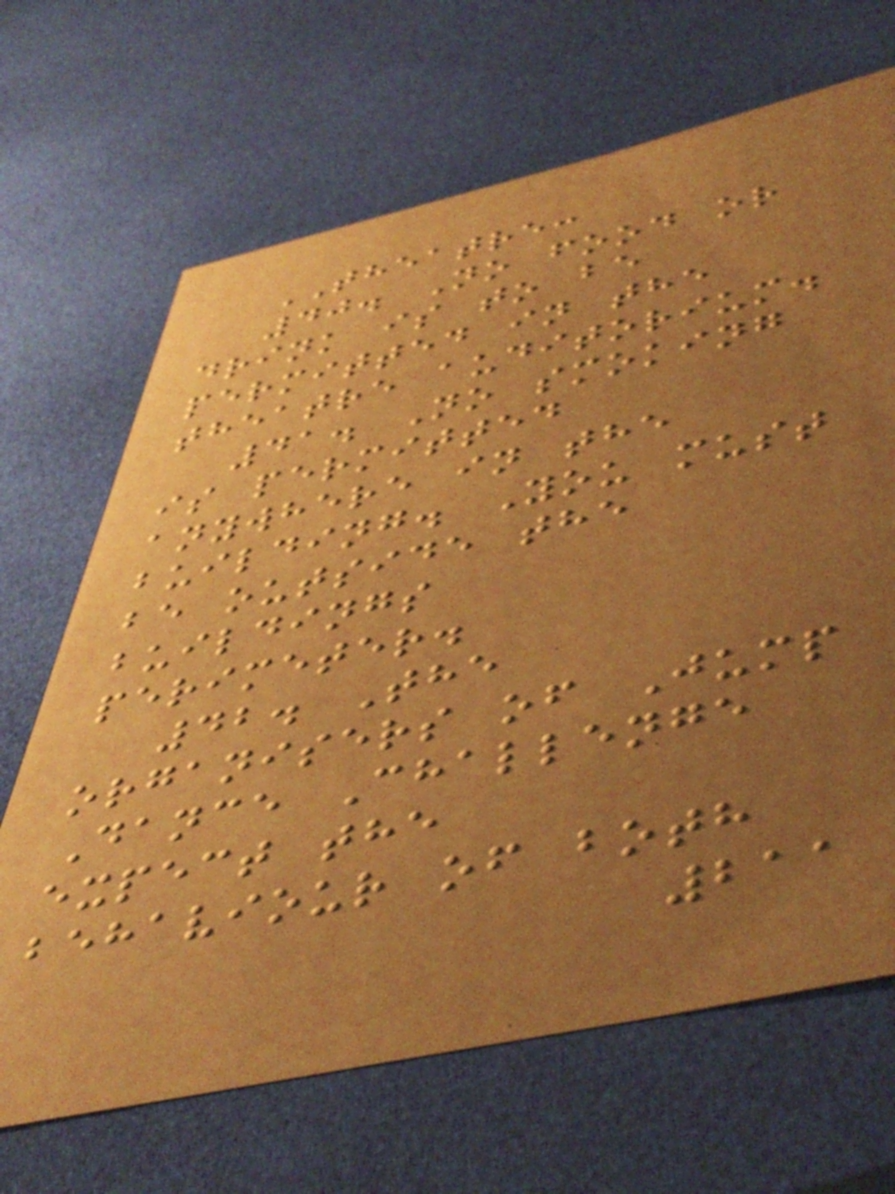THEATRE:
40. No food or
drink is to be
permitted in the
theatre auditorium.
41. No smoking
is permitted
anywhere in the
building. You must
be outside the
buildings
perimeter.
42. The
organisers of Jump
Dance Challenge
expect the
behaviour of both
211
